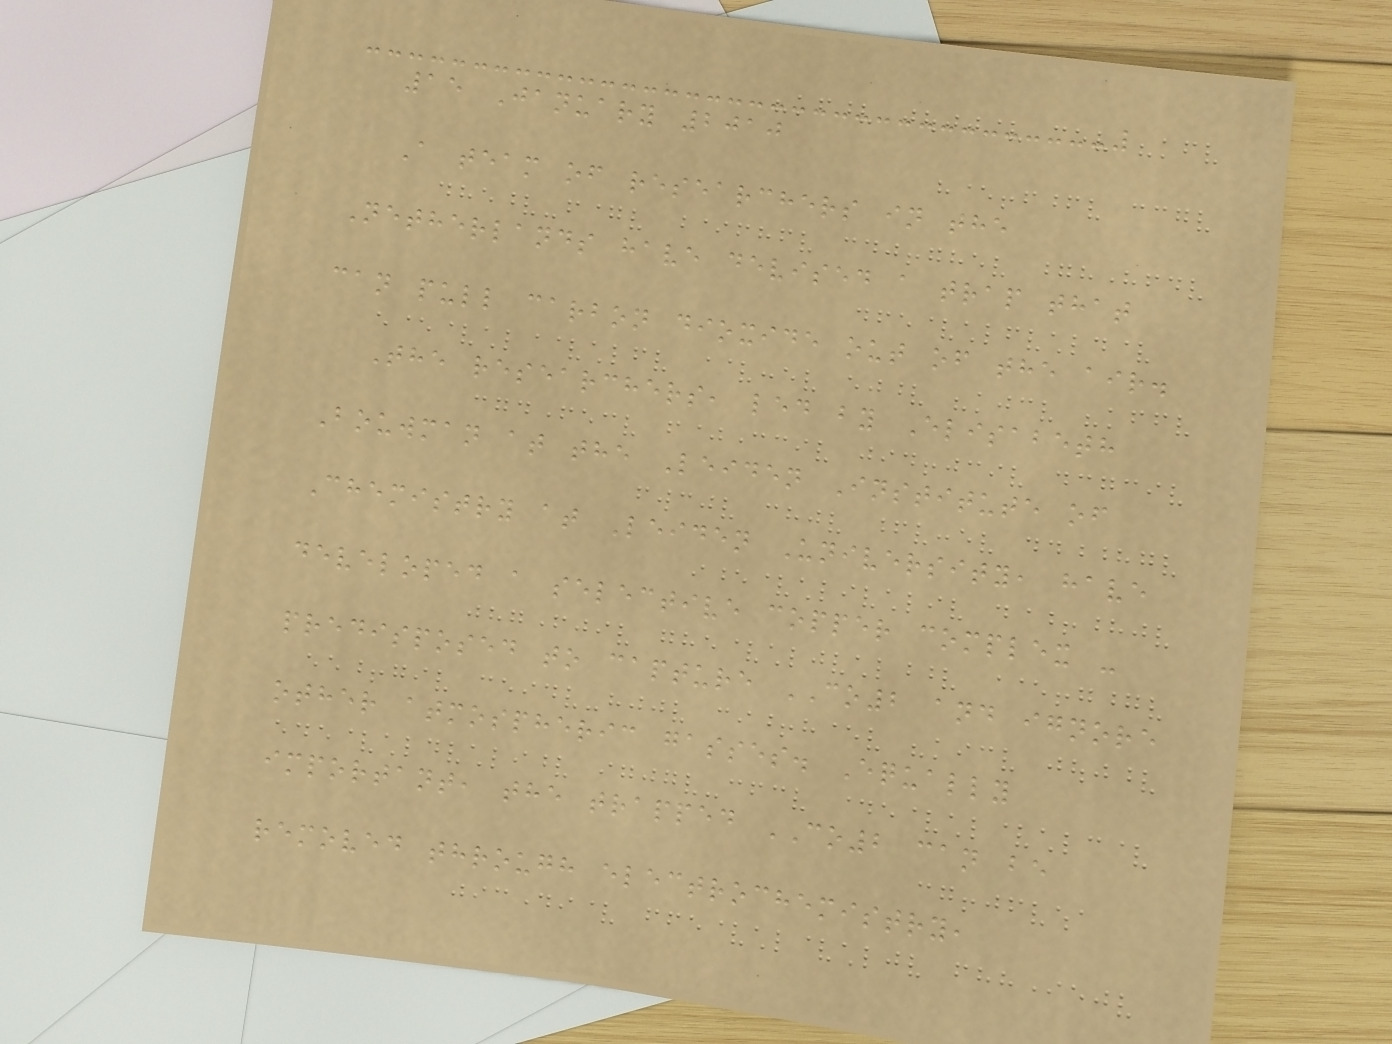15 January 2010
A team of researchers in the
Netherlands have devised a trap that
can pull carbon dioxide out of the air.
The researchers, led by Elisabeth
Bouwman at the Leiden Institute of
Chemistry at Leiden University, have
developed a selective copper complex -
predisposed to capture CO2 and ignore
other atmospheric gasses. Equally
important, the trapped CO2 can be
removed through electrochemistry,
